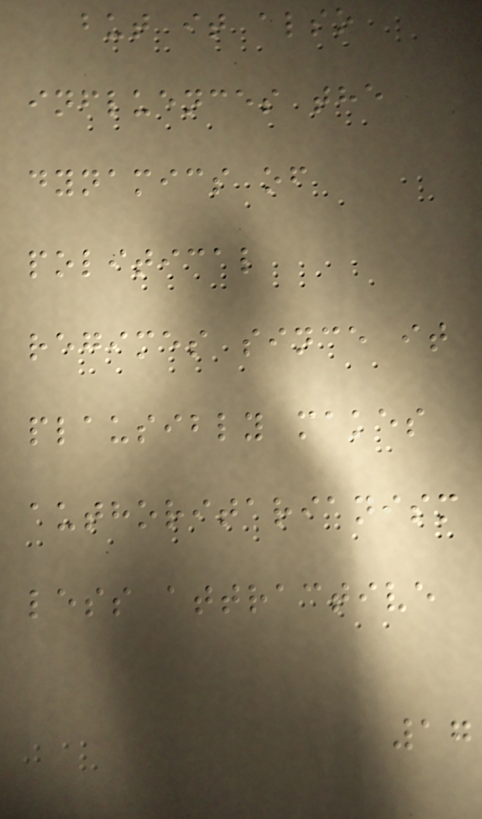but it also
influences the
dynamics of
political
regimes since it
plausibly makes
authoritarianism
less attractive
17
